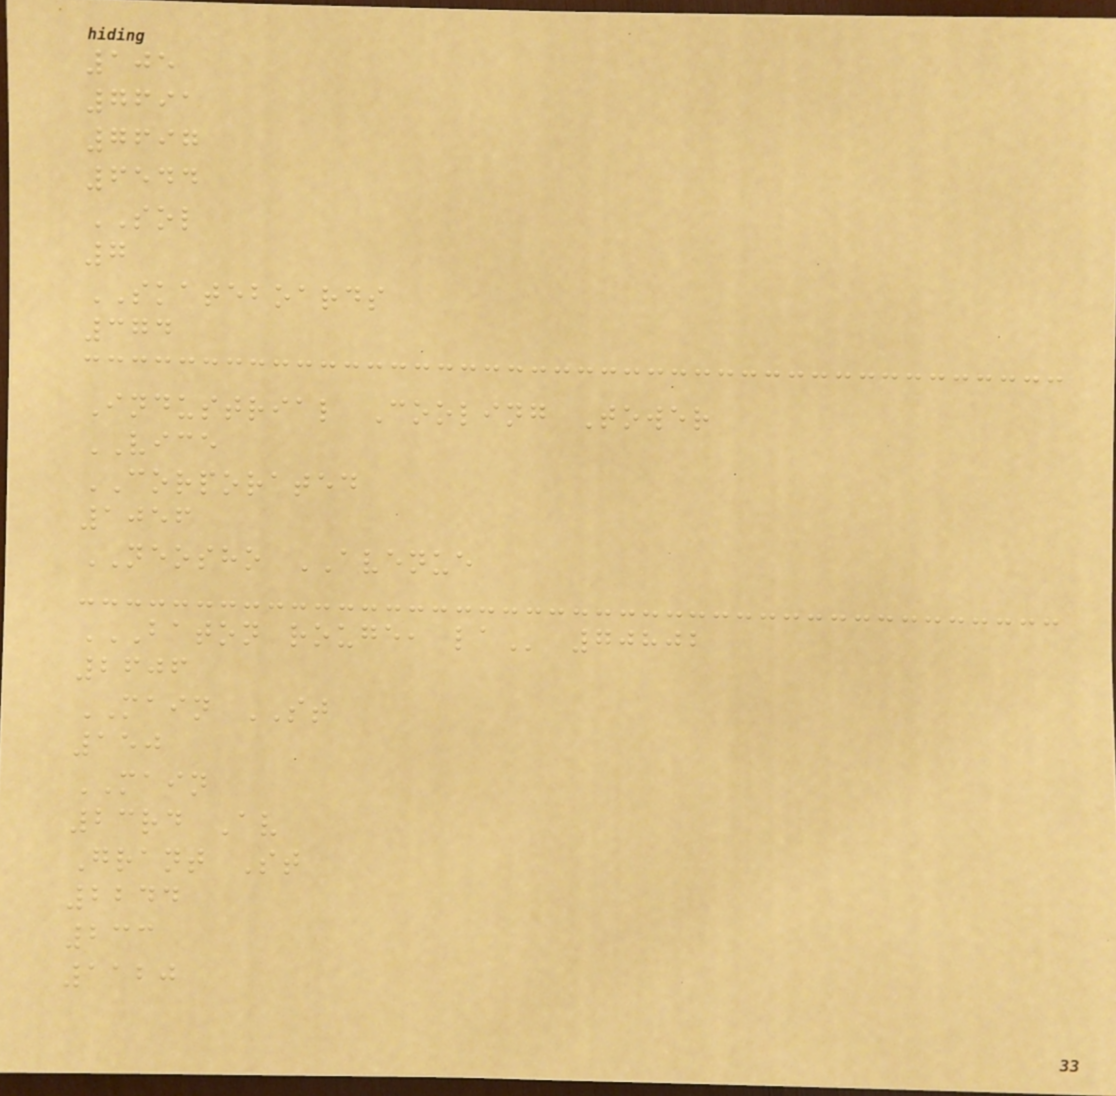105
7691
7697
6544
SOL
7
SKATEBOARDS
374
Industrial Cooling Tower
VICE
CORPORATED
1056
NEOSHO AVENUE
BATON ROUGE, LA 70802
2606
MAIN ST
150
MAIN
23rd Av
Grant St
2244
233
1120
